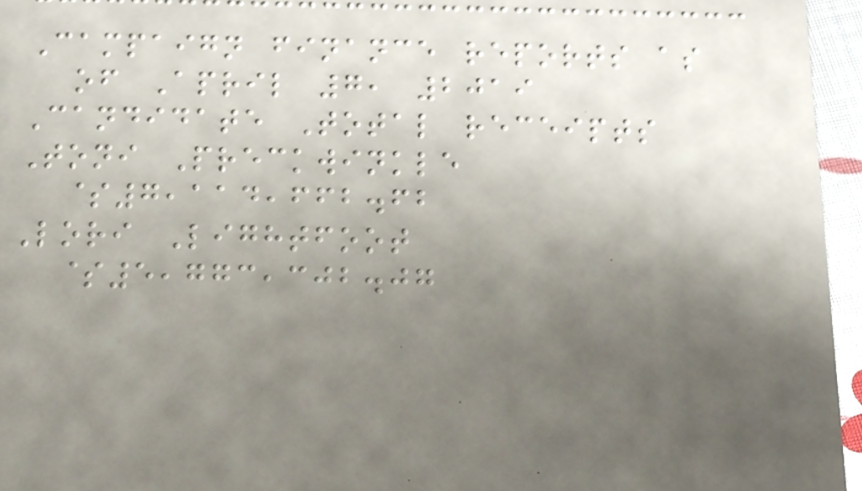Campaign finance reports as
of April 7, 2019
Candidate Total receipts
Toni Preckwinkle
$7,114,662.62
Lori Lightfoot
$5,773,302.07
